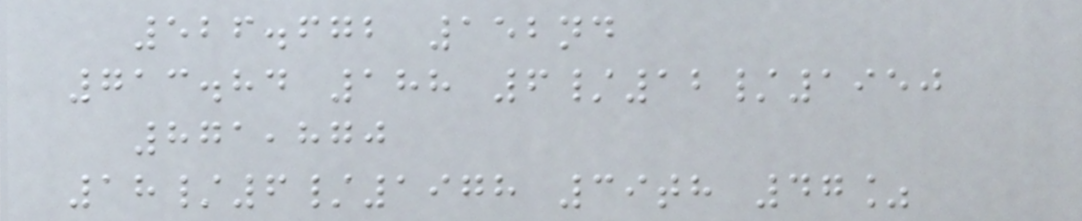526.672 152nd
713.84 188 6/12/1950
871,870
18/6/1978 39th 47%
